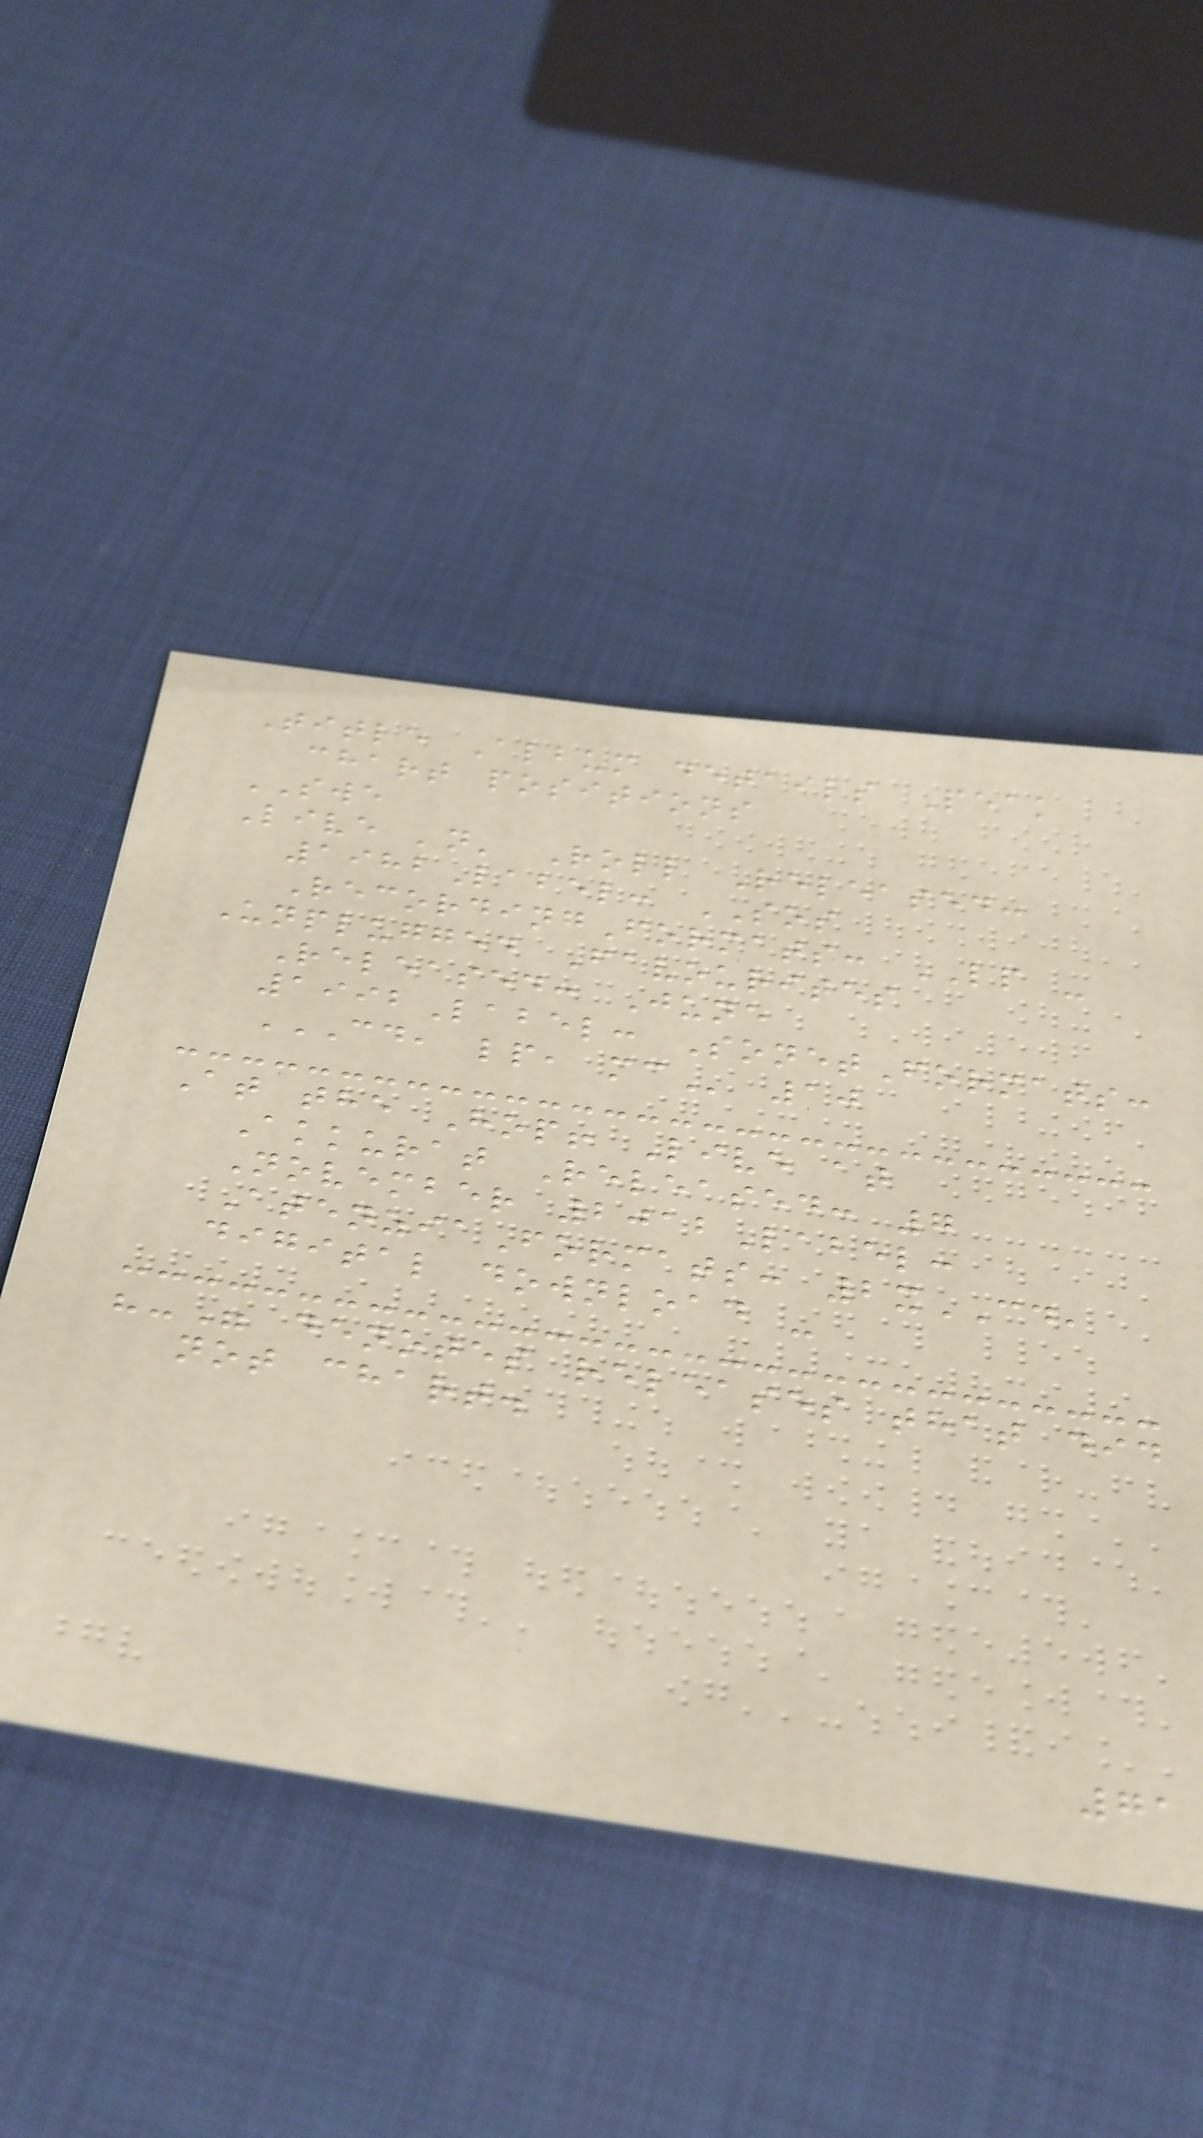Title Album details Peak
chart positions
SWE
Live 'n' Roll Released:
1982Label: SOS
RecordingFormats: LP -
Unplugged Favourites
Released: June
1992Label: SonetFormats:
CD, LP, MC 10
At the Hop! Live at
Akkurat Released: 7
November 2012Label:
AtenziaFormats: 2xCD,
digital download -
"-" denotes releases that did
not chart.
71
